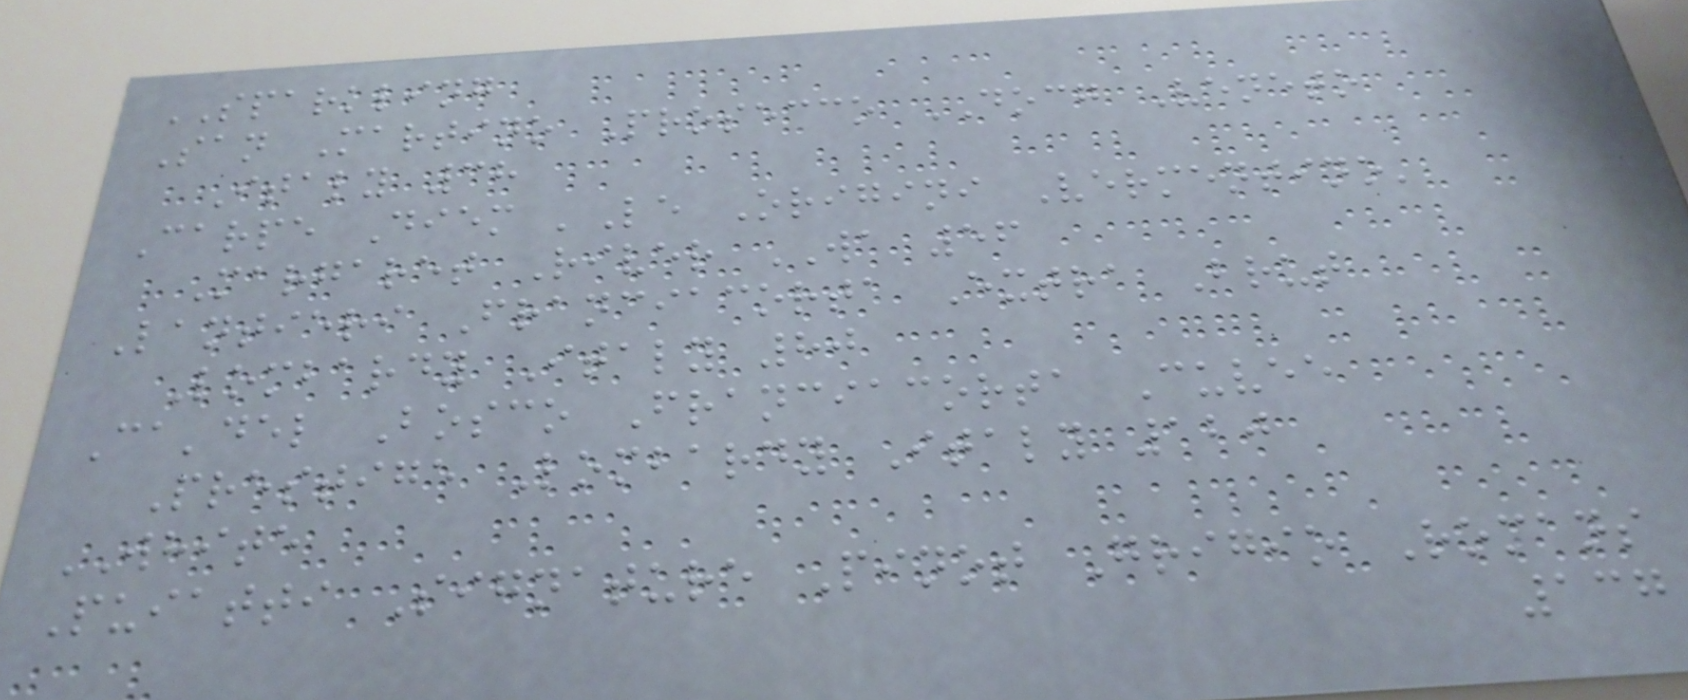SPARKLING
San Martino Prosecco DOCG Veneto
Italy 38
Carpe Diem 'Le Origini Vermentino'
Margaret River WA 56
Lantieri Franciacorta Extra Brut
Lombardy Italy 80
Ca'del Bosco Franciacorta Cuvee
Prestige Lombardy Italy 120
WHITE
Puiatti Signature Pinot Grigio Romans
137
